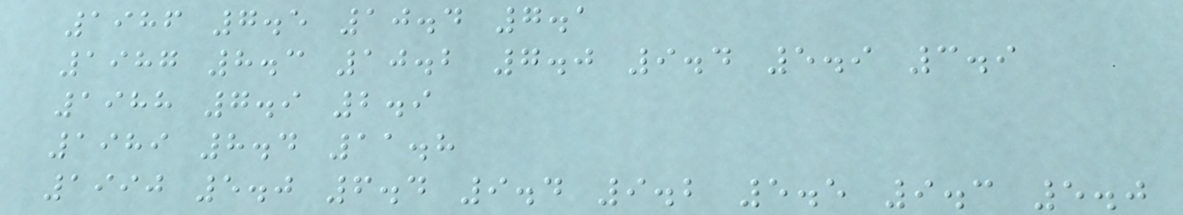1986 7.5 10.4 7.1
1987 8.3 10.2 7.0 9.4 5.9 3.9
1988 7.9 2.9
1989 8.4 11.8
1990 5.0 6.4 9.4 9.2 5.5 9.3 5.0
